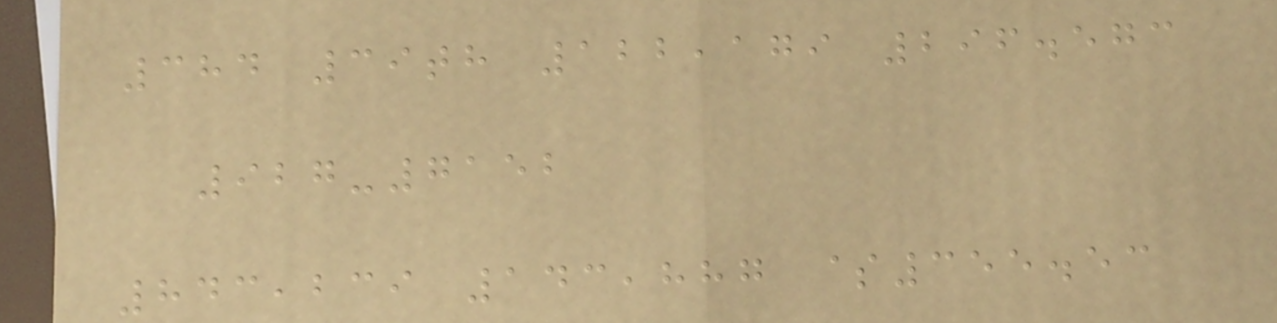384 39th 122,179 296.573
927-7152
843,239 143,887 $355.53
